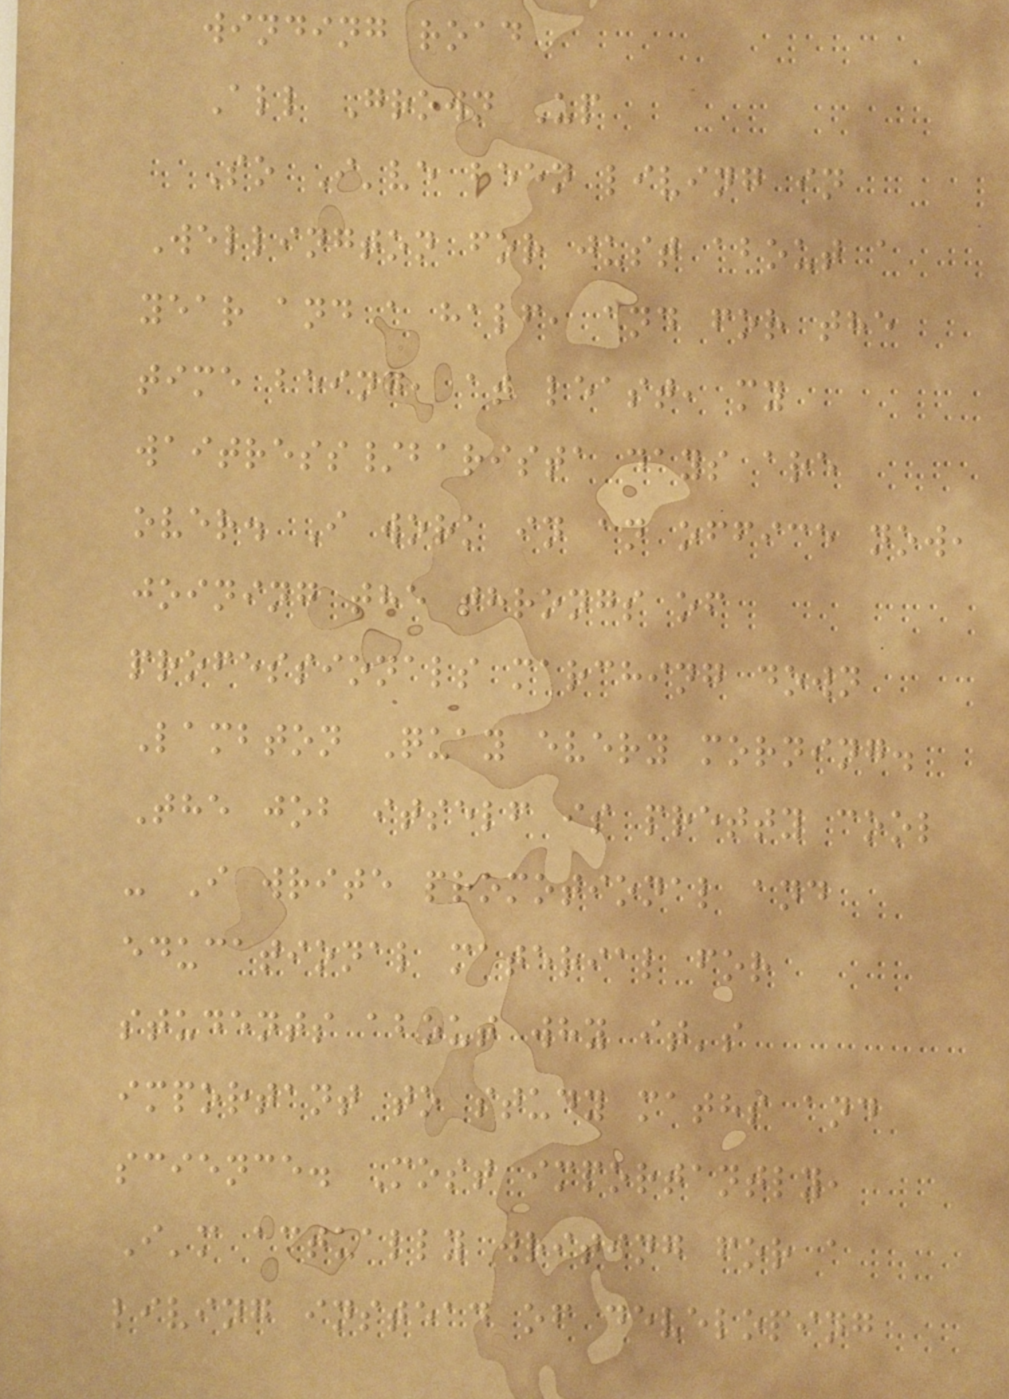winding road
All Grown Up
So I've been living in
Wellington for just about a
year and a half, and for the
time being, at least, my
waitress/barista days are
over. I work in an office now,
joining the throngs of
professionals marching down
Lambton Quay every morning.
The job itself is pretty cool
- I write promotional and
educational material for
students about why it's
important to study maths and
science. Most importantly,
I'm actually writing for a
living instead of developing
